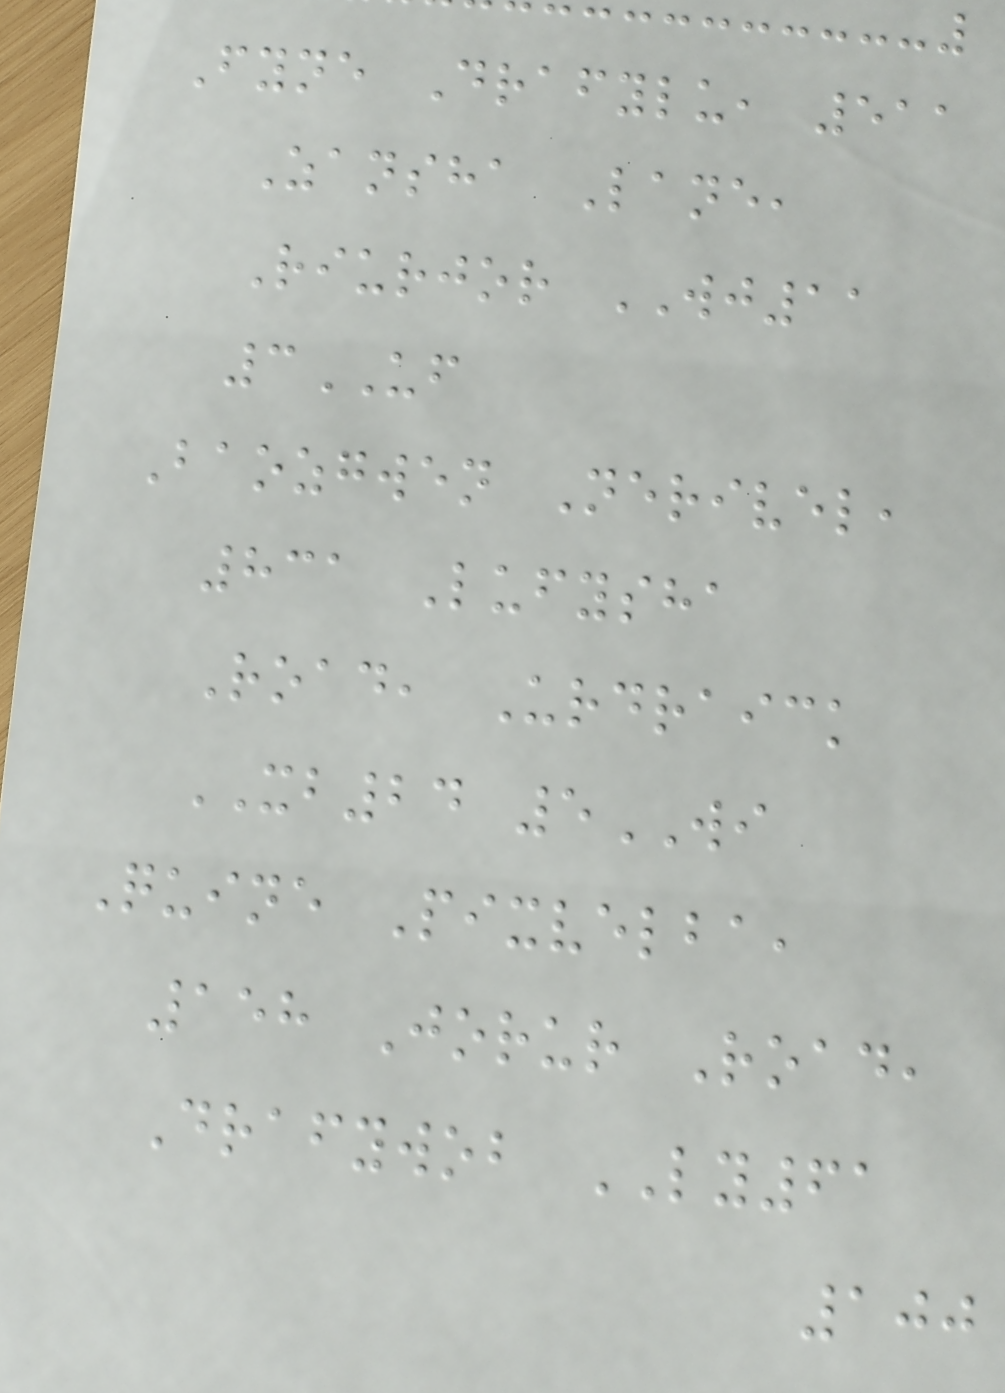Fyne Drafylu, 511
Zansha Lane,
Riurjor WJ11
3UF
Baozgwen Nerivel,
831 Lufysha
Road, Urdraick
XB24 5WI
Quine Pixvelba,
158 Jorur Road,
Drafywob LY61
100
